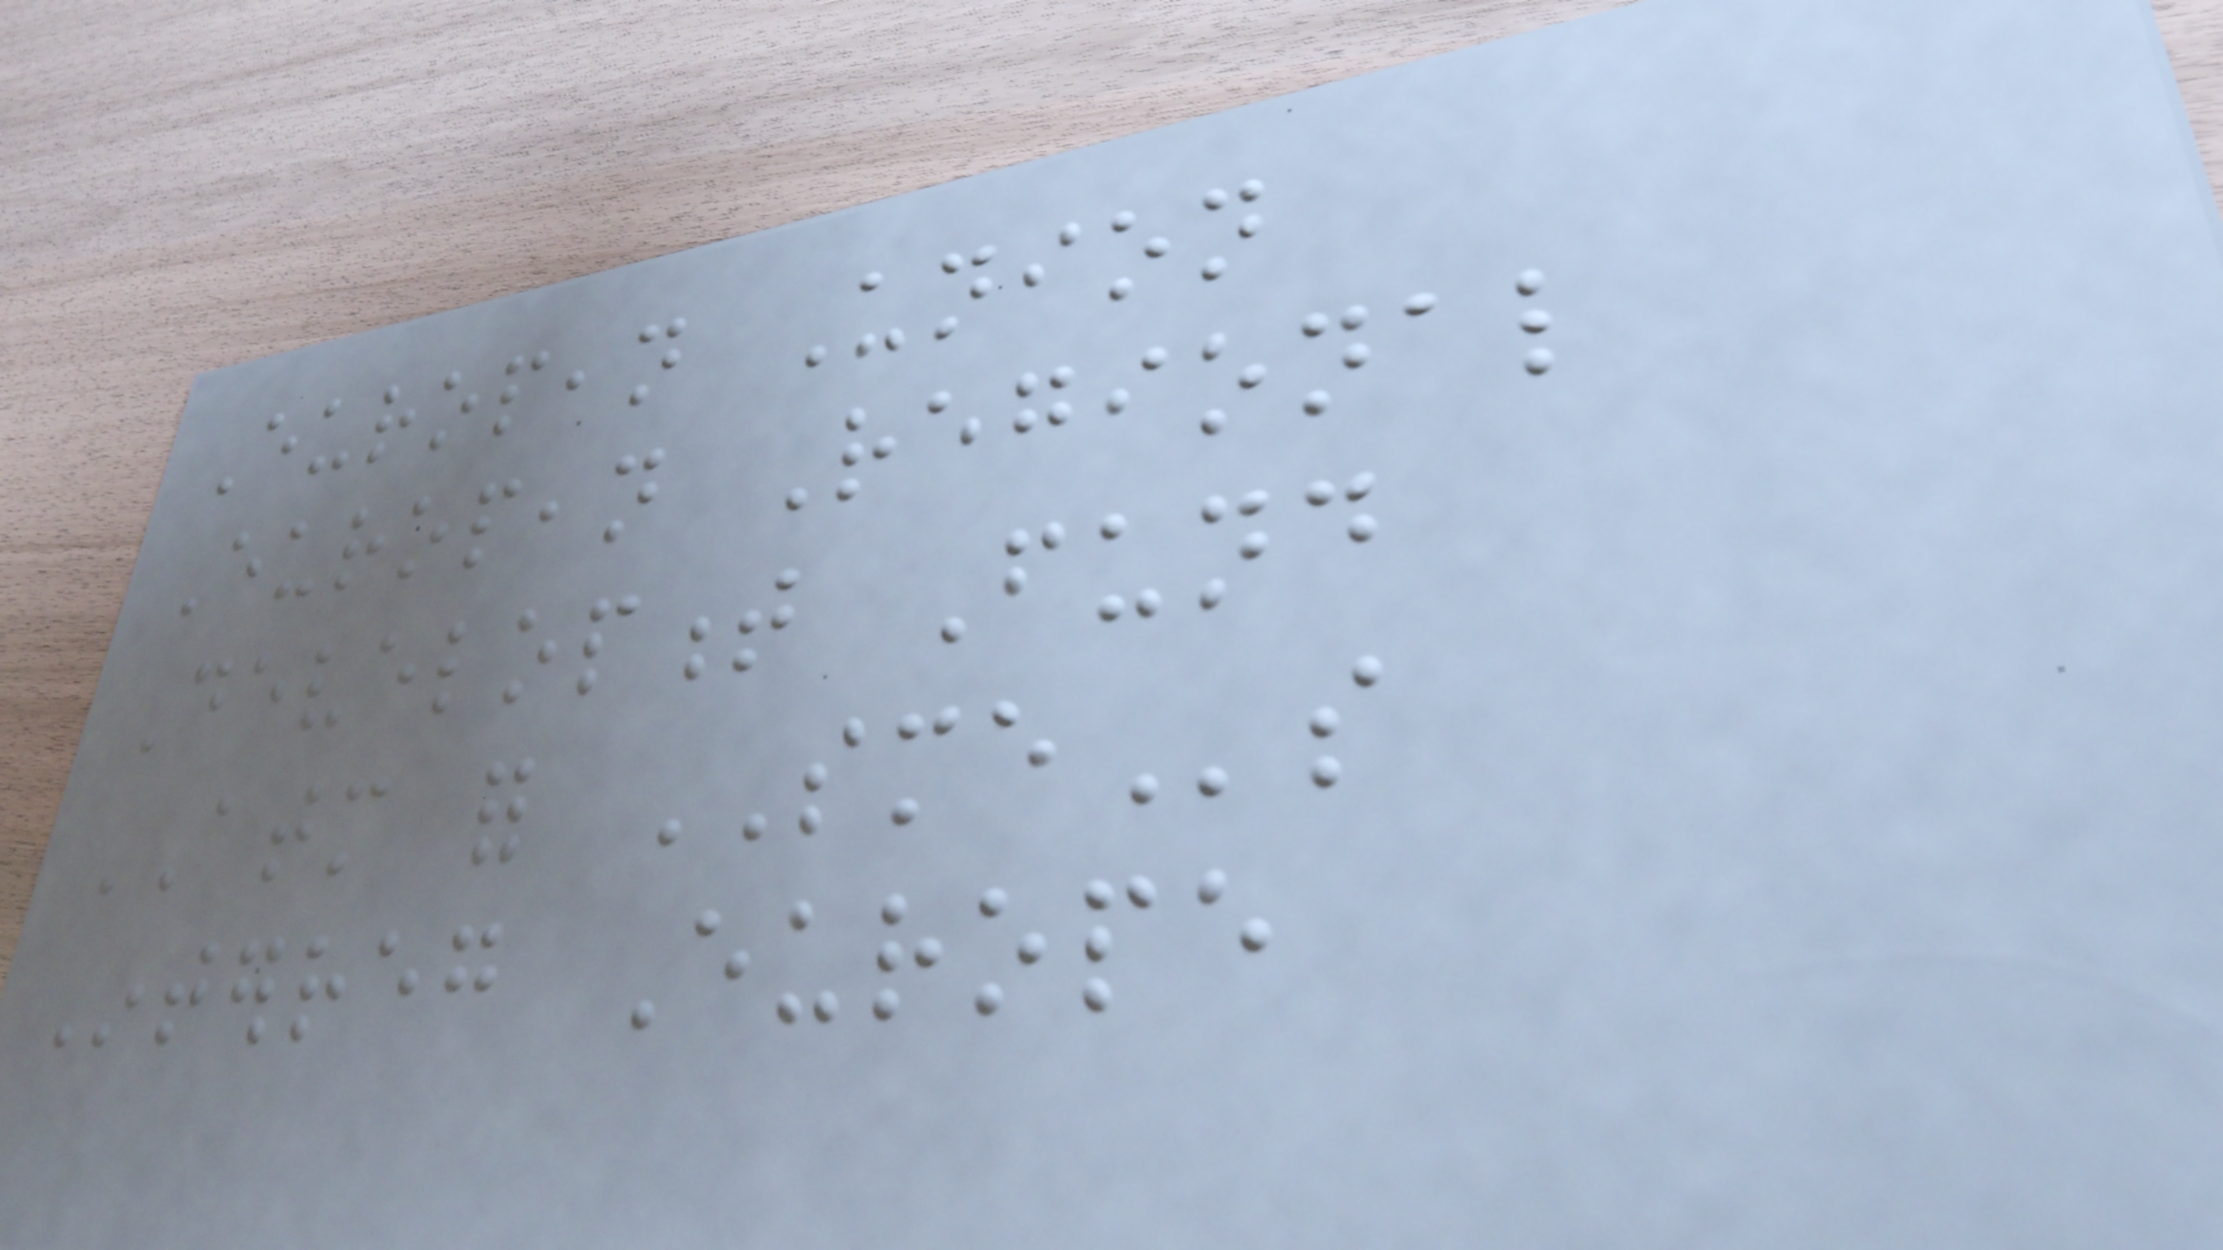European Union
European Regional
Development Fund
ATM for SMEs
Interreg Europe
